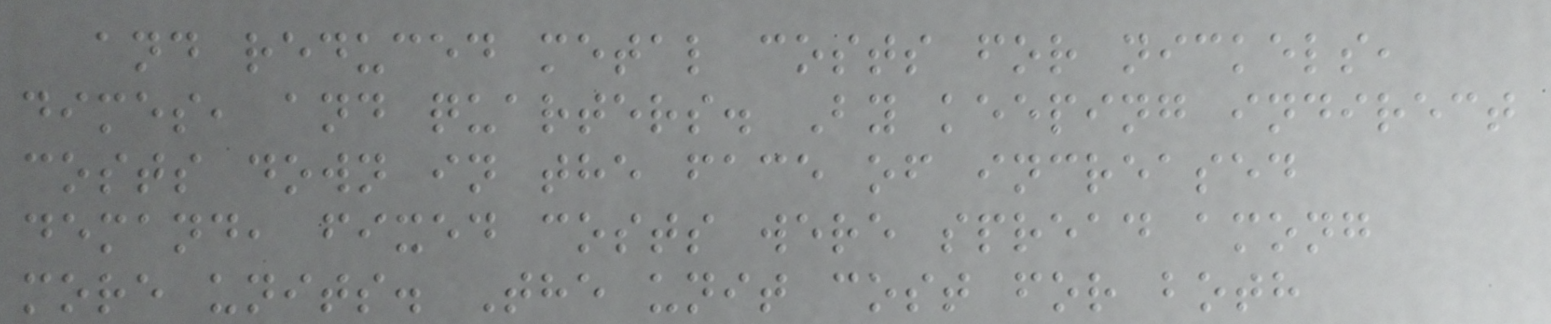and reduced metal costs for nickels,
dimes, and quarters. By keeping indirect
costs down in the face of increased
demand, fixed costs were spread among
more units. The unit cost for both
